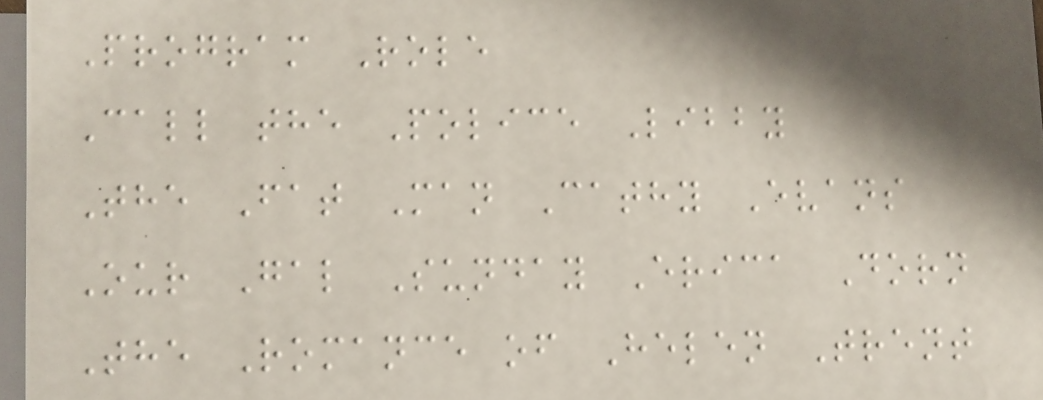Program Role
Call the Police Libby
The Fat Man Cathy Evans
Our Gal Sunday Erica Dorn
The Romance of Helen Trent
